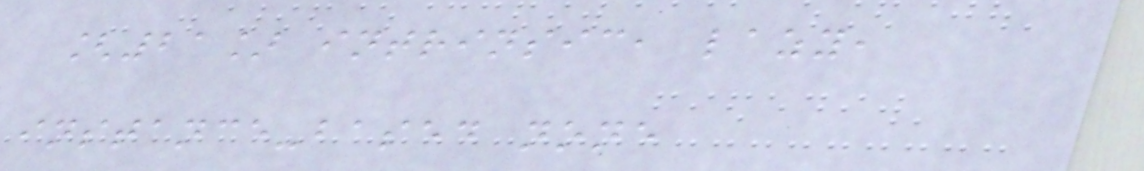[21] intrinsic, lazy,
instance-based none
